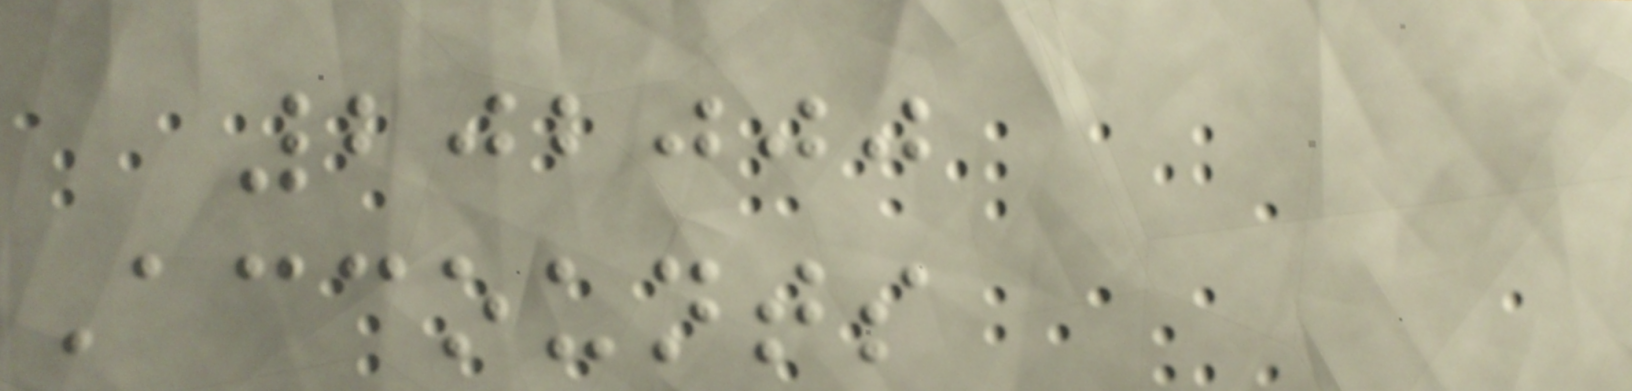202000
Accounts
